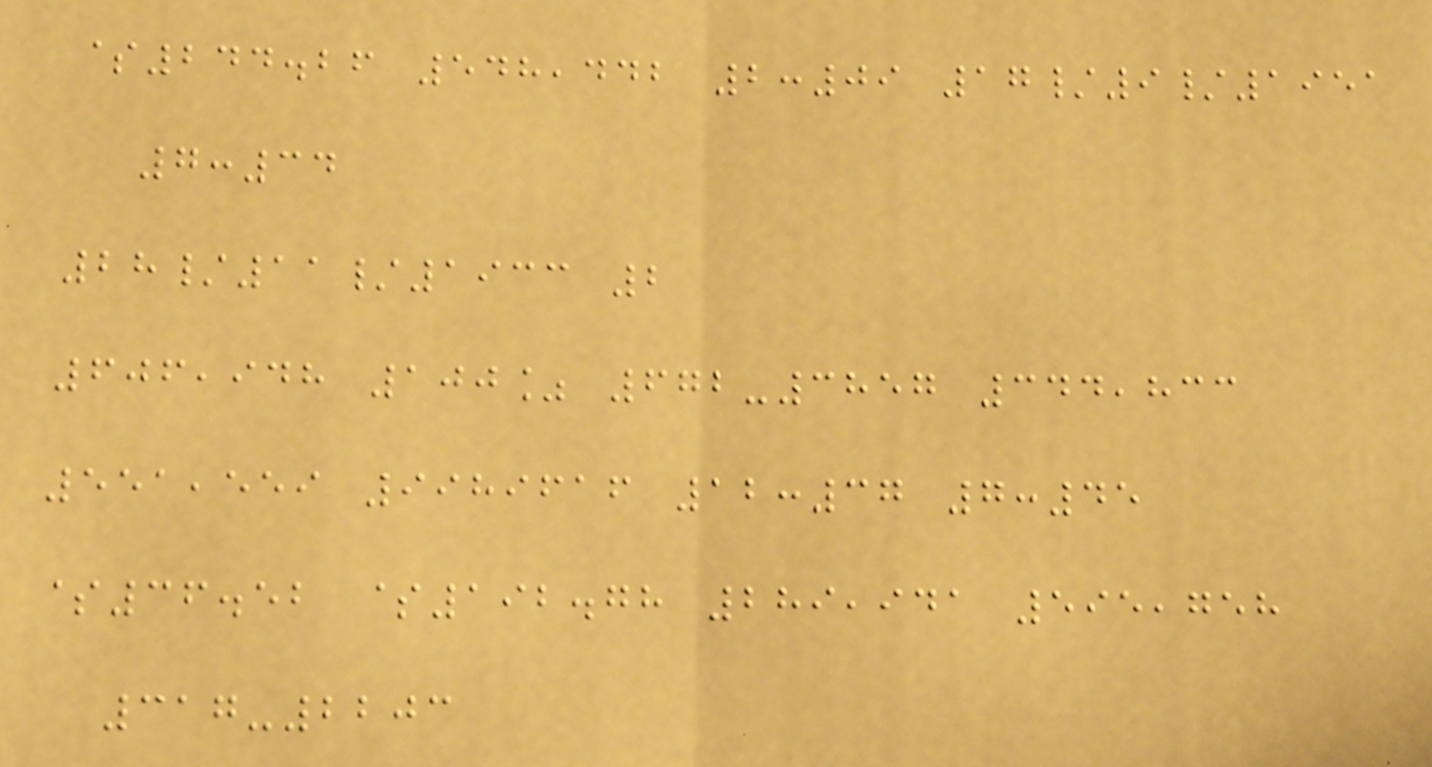$244.26 548,442 2:09 17/9/1951
7:34
28/11/1933 2
606,948 100% 672-3857 344,833
551,559 9989616 12:37 7:45
$36.52 $192.78 289,941 595,758
317-2203
